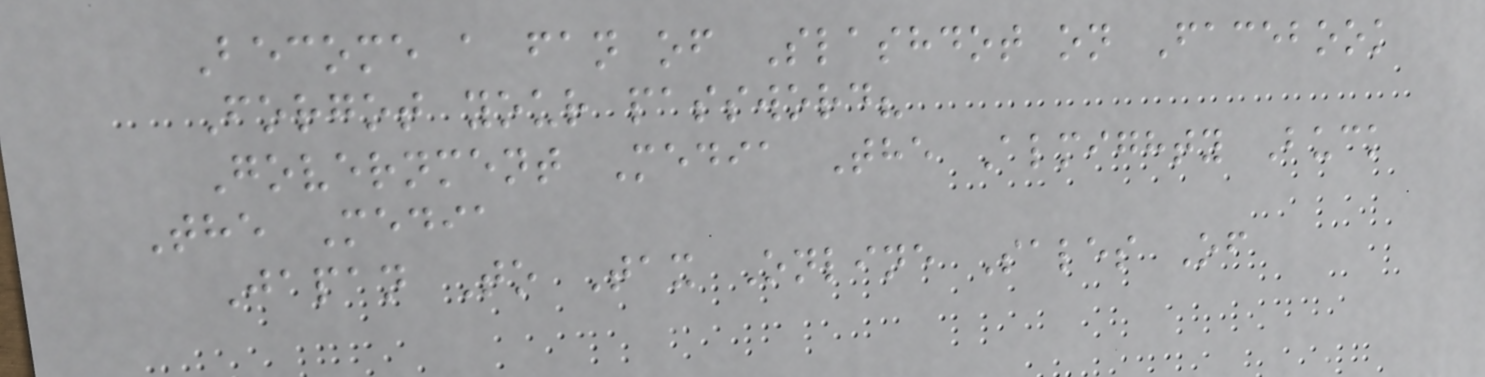Become a fan of Slashdot on Facebook
Forgot your password?
Government Media The Almighty Buck
The Media
Japan To Tax Online Sales Of
